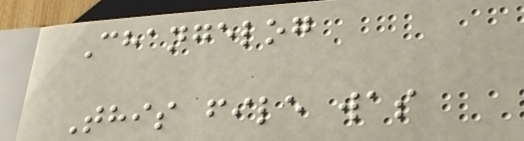Changelog
This file was
